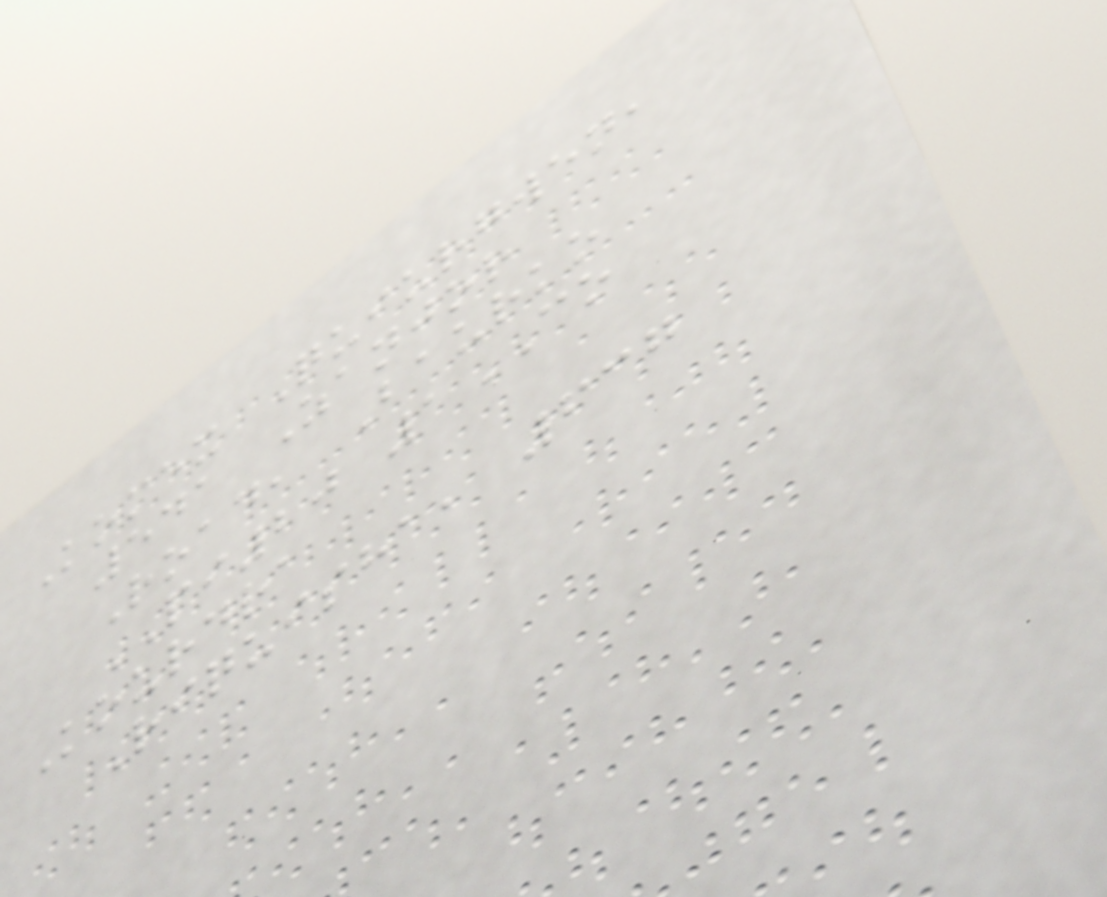Komex Quiurgwen,
541 Zanjor
Road, Baurko
PI20 1CO
Kourdra
Riquisha, 637
